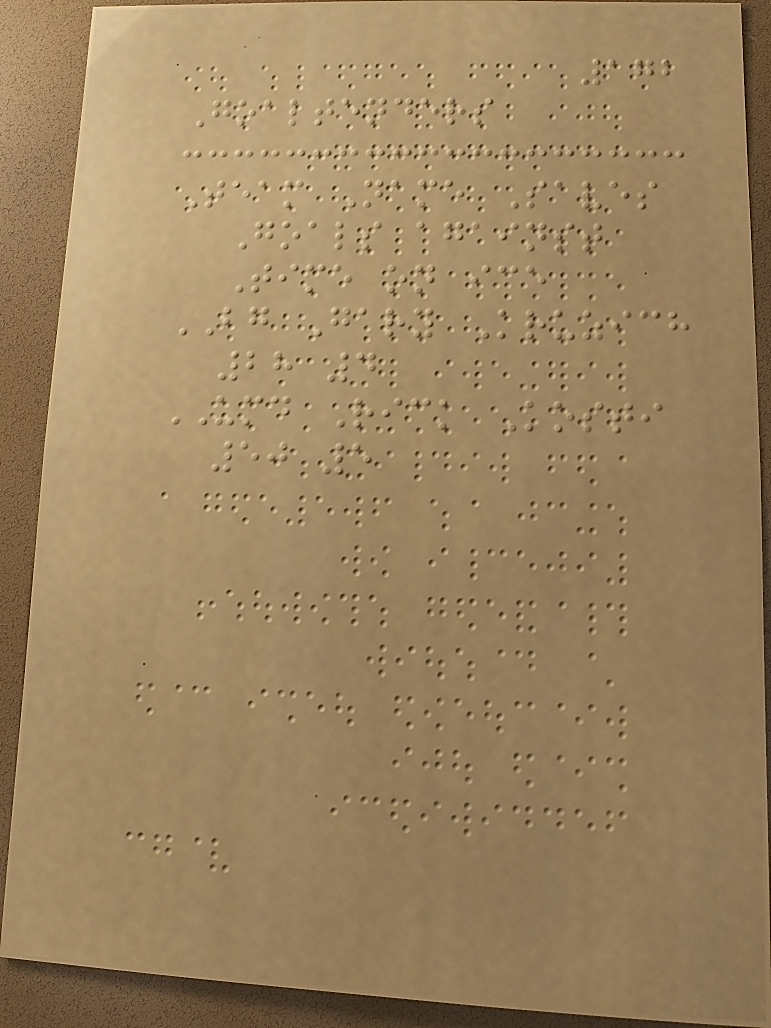172
Goaltenders
Team Name Saves
Goals against
Time on ice
BG Gary Kruzich
28 4
UMD Rick Kosti
50 5
